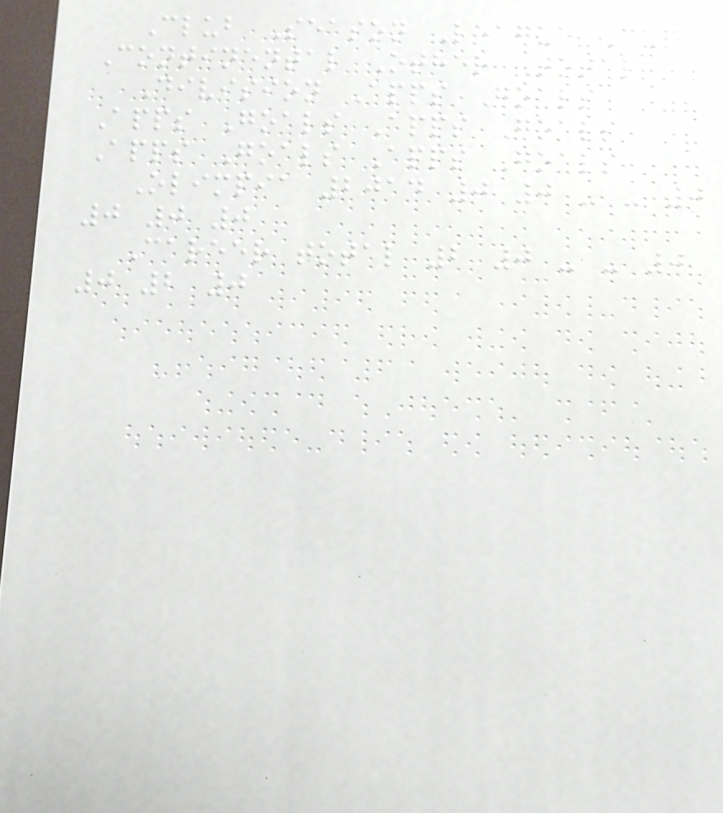Club Season League Cup
Continental Other Total
Division Apps Goals
Apps Goals Apps Goals
Apps Goals Apps Goals
Olimpia 2014 0 0 - - 0
0 0 0
Career total 2 0 - - 0
0 2 0
